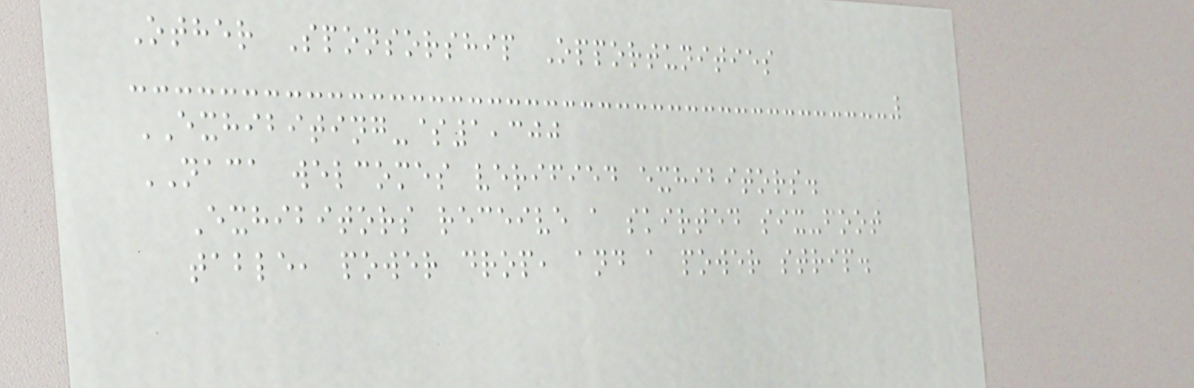Other Sponsorship Opportunities
EXHIBITING-$1,300
NACA welcomes verified exhibitors.
Exhibitors receive a skirted six-foot
table, power drop, and a power strip.
